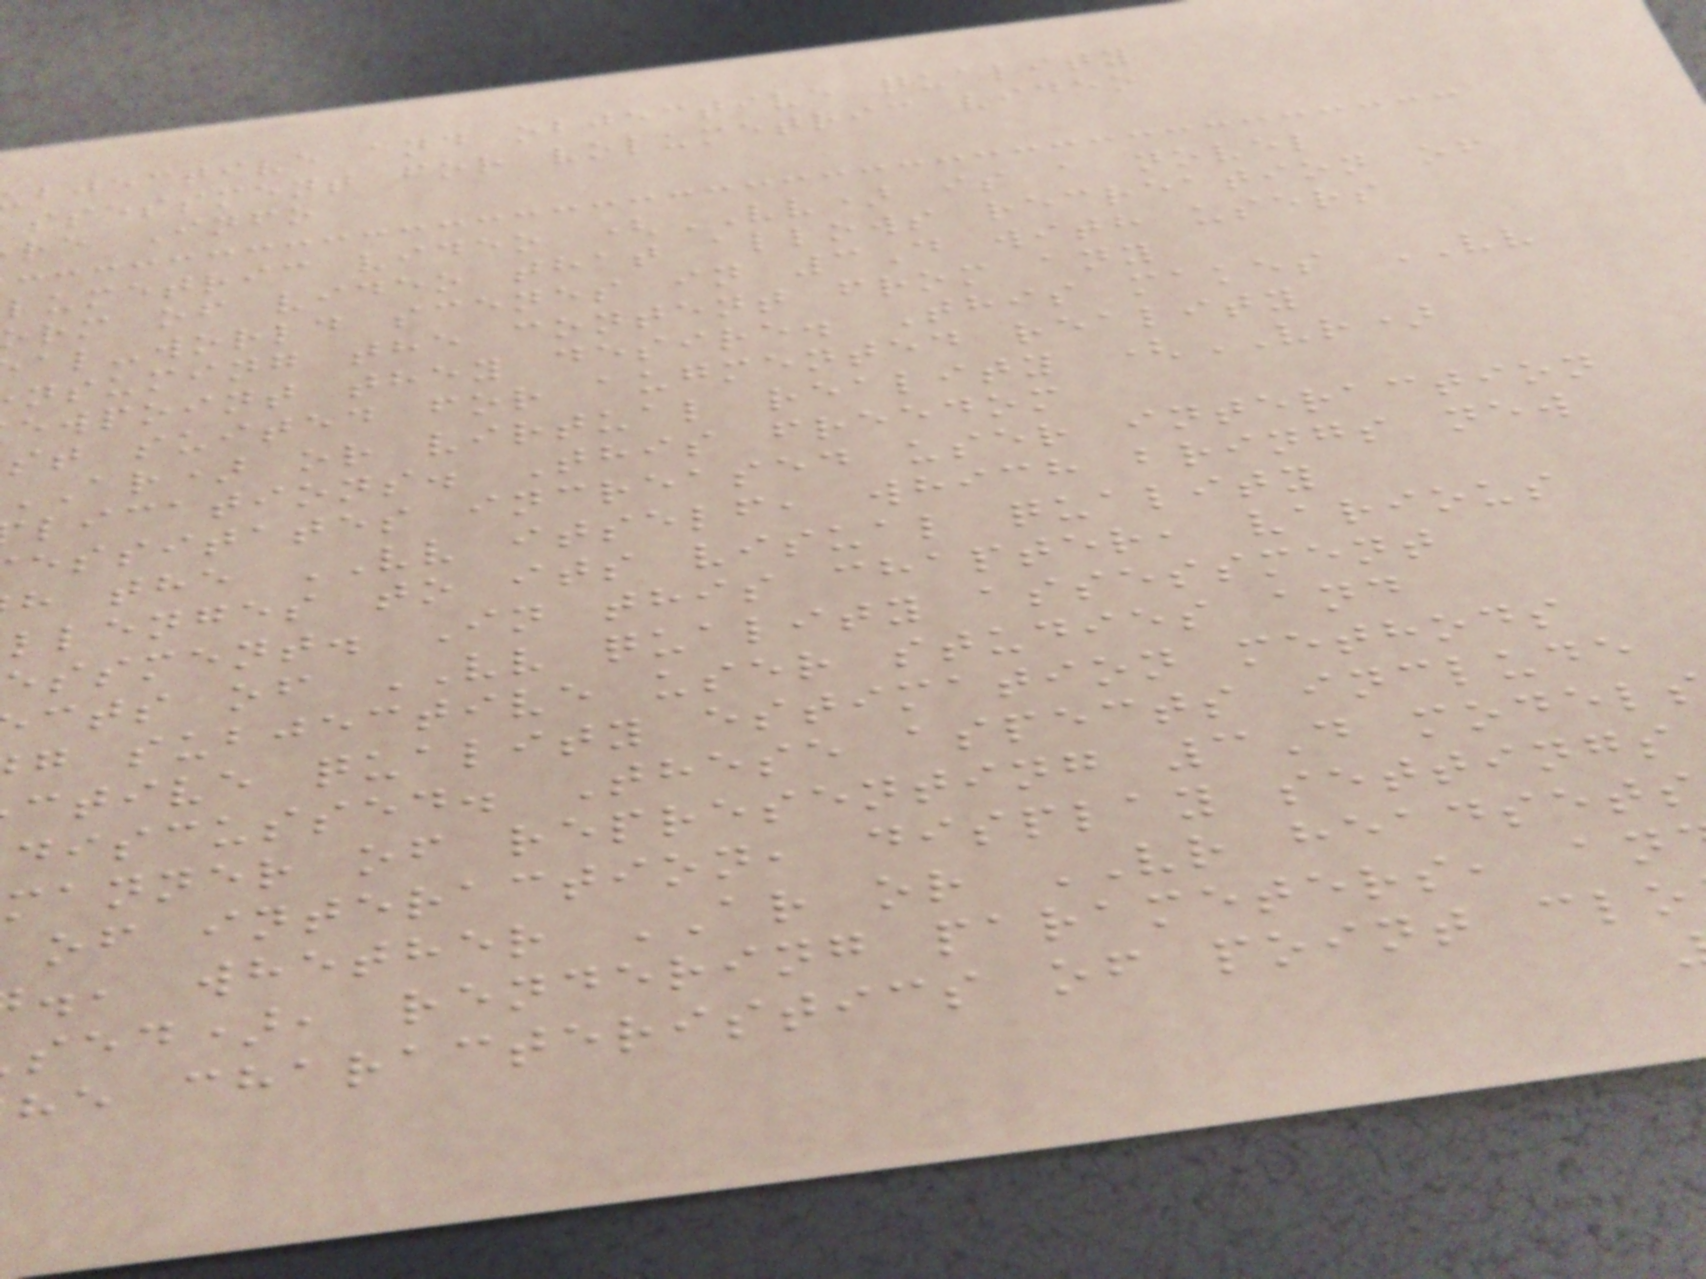bjective and objective quality
ssessment for volumetric video
re Info
lumetric video (VV) is a novel
rm of video that allows recreation of
al-world scenes in 3D with users
nsuming the content from any
ewpoint they desire. This makes VV
st suited for augmented reality
AR) or virtual reality (VR)
lications. This freedom
essitates increased user interaction
h the VV itself, which brings new
llenges to its visual quality
essment. In this chapter, various
cts of VV quality assessment
g subjective user studies and
ctive quality estimation methods
discussed. These aspects include
manner of representing 3D model
of interaction, display settings
., whether AR or VR headsets
sed), rendering parameters, an
he characteristics of point clo
